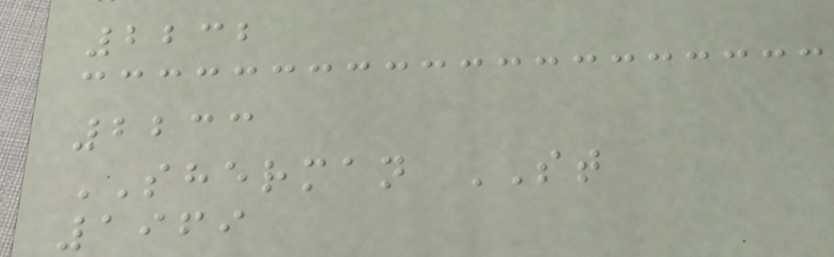2232
2233
SHERMAN ST
1969
